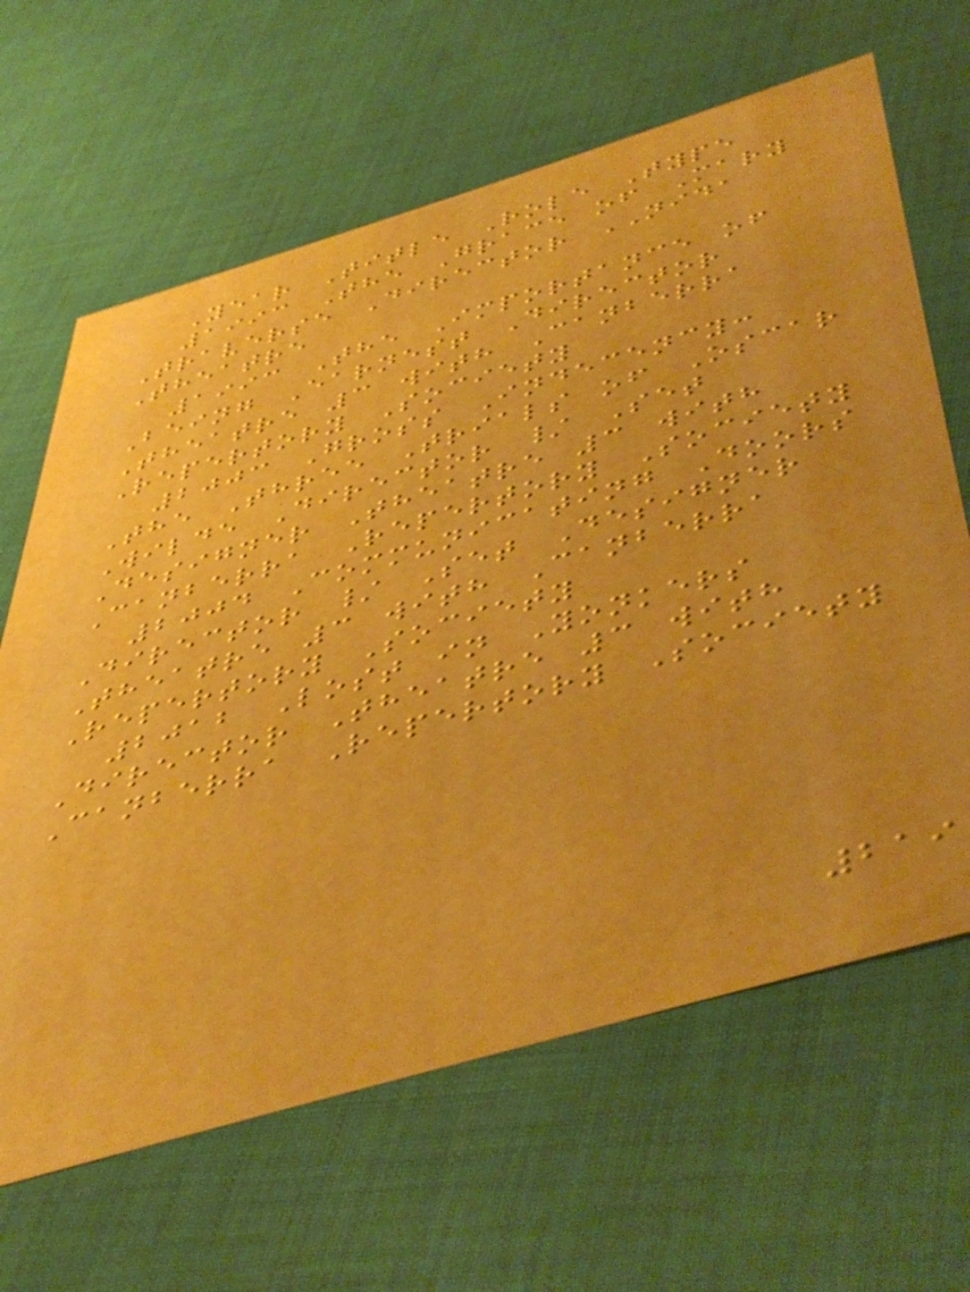Year Title Role Type
1993 The Grace of Mary
Traverse Director NIDA
Theatre
1993 The Importance of
Being Earnest Director
Theatre 3 with Canberra
Repertory Society
2003 Gross Indecency:
The Three Trials of Oscar
Wilde Director / Set
Designer Theatre 3 with
Canberra Repertory Society
2004 Communicating Doors
Director / Set Designer
Theatre 3 with Canberra
Repertory Society
2012 Lost in Yonkers
Director Theatre 3 with
Canberra Repertory Society
219
